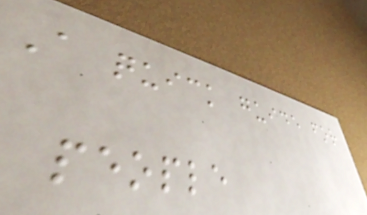A quick guide for
people
